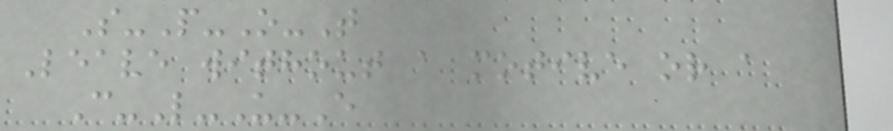S-P-O-T
Leave without a motive or a
C-L-U-E
